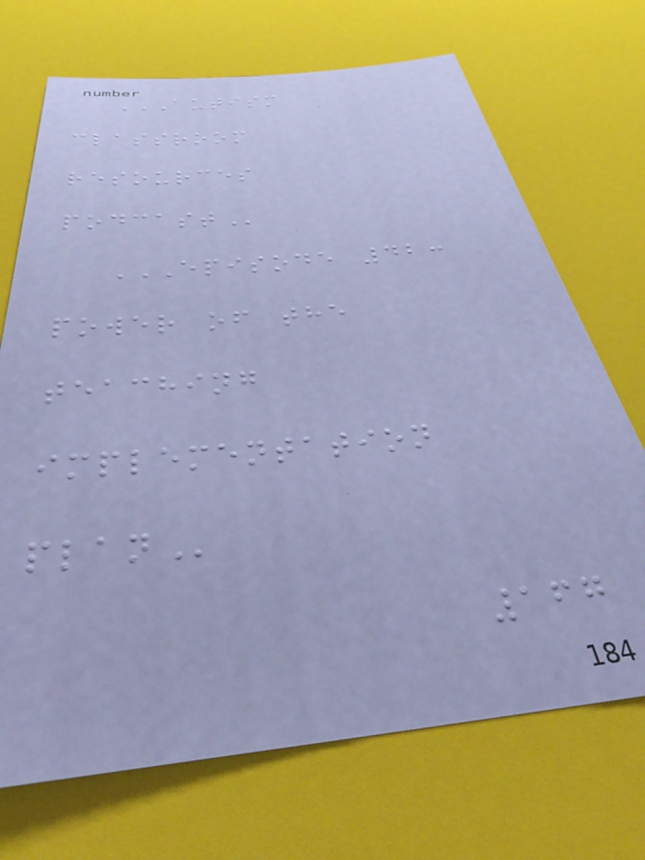AUTISM
CLASSROOM
RESOURCES
PODCAST
EPISODE 42:
POWER OF THE
TEACHING
IMPLEMENTATION
PLAN
167
